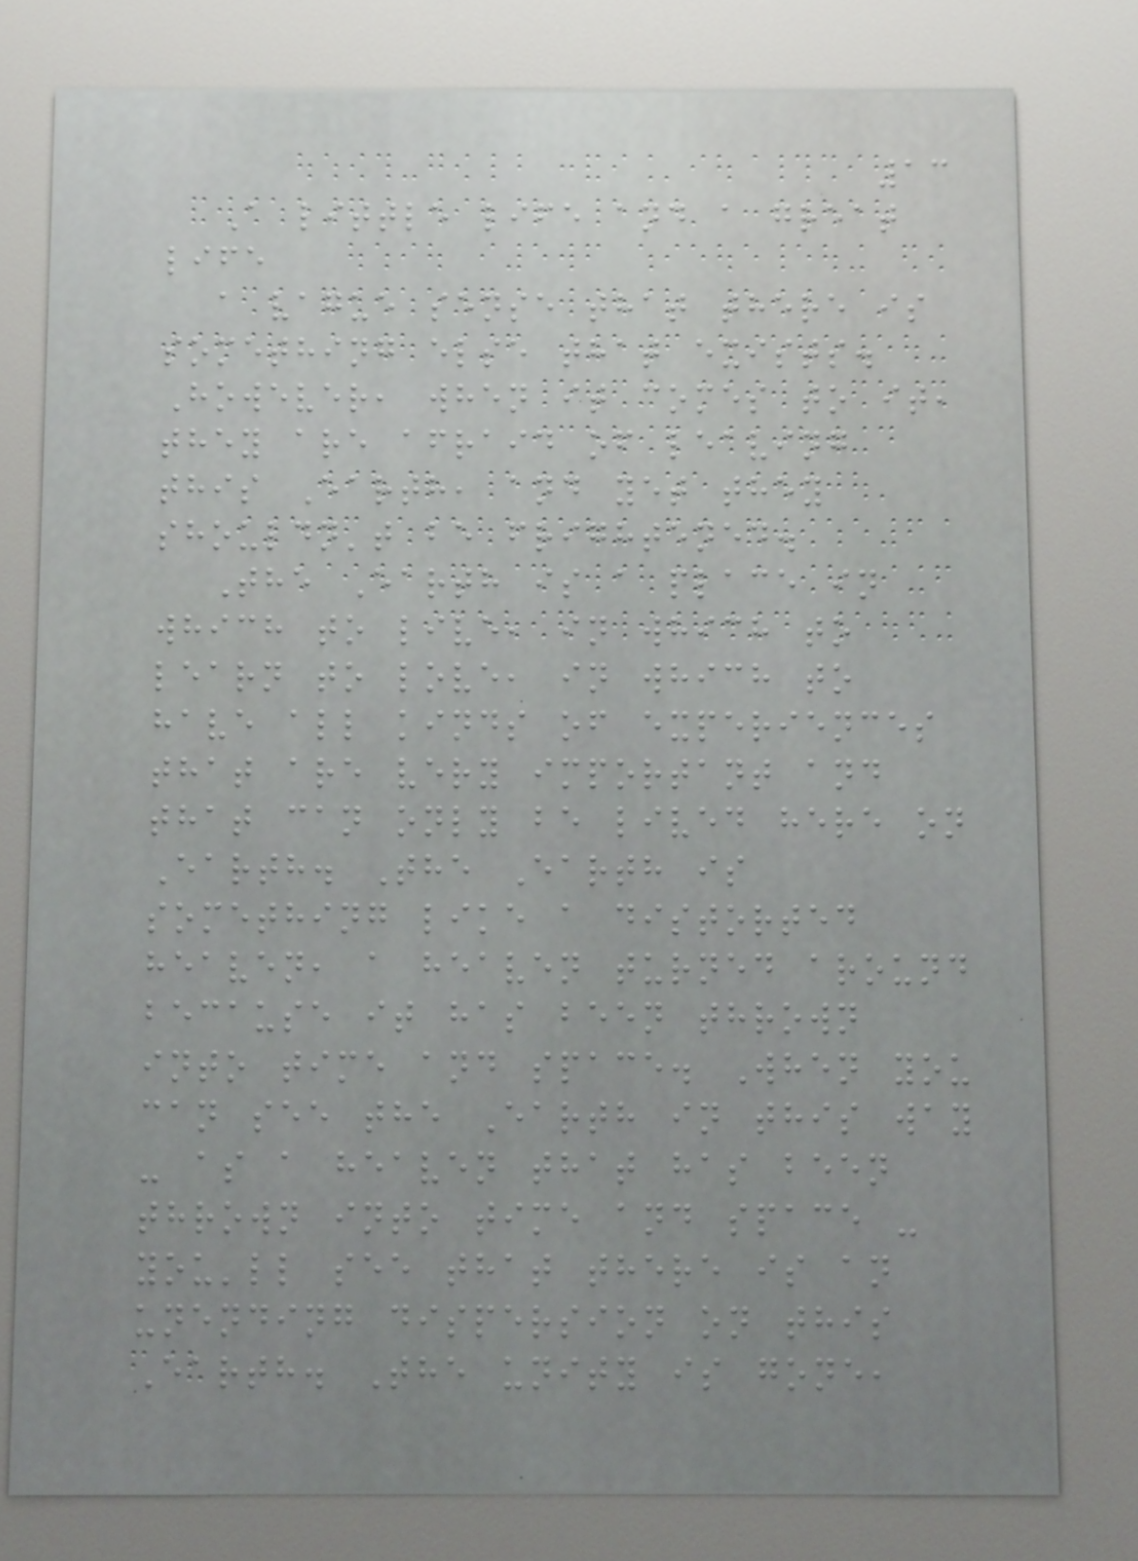13
A little life and a great
life
a vague sense that there is
something else that exists.
However, when it comes to it,
they are afraid of leaving
this Earth, and yet they
shouldn't be frightened.
The Earth is a place in
which to live, in which to
learn to love, in which to
have all kinds of experiences
that are very important and
that can only be lived here on
Earth. The Earth is
something like a distorted
heaven, a heaven turned around
because it has been thrown
into time and space. When you
can see the Earth in this way
- as a heaven that has been
thrown into time and space -
you'll see that there is an
unending dispersion on this
Earth. The unity is gone,
